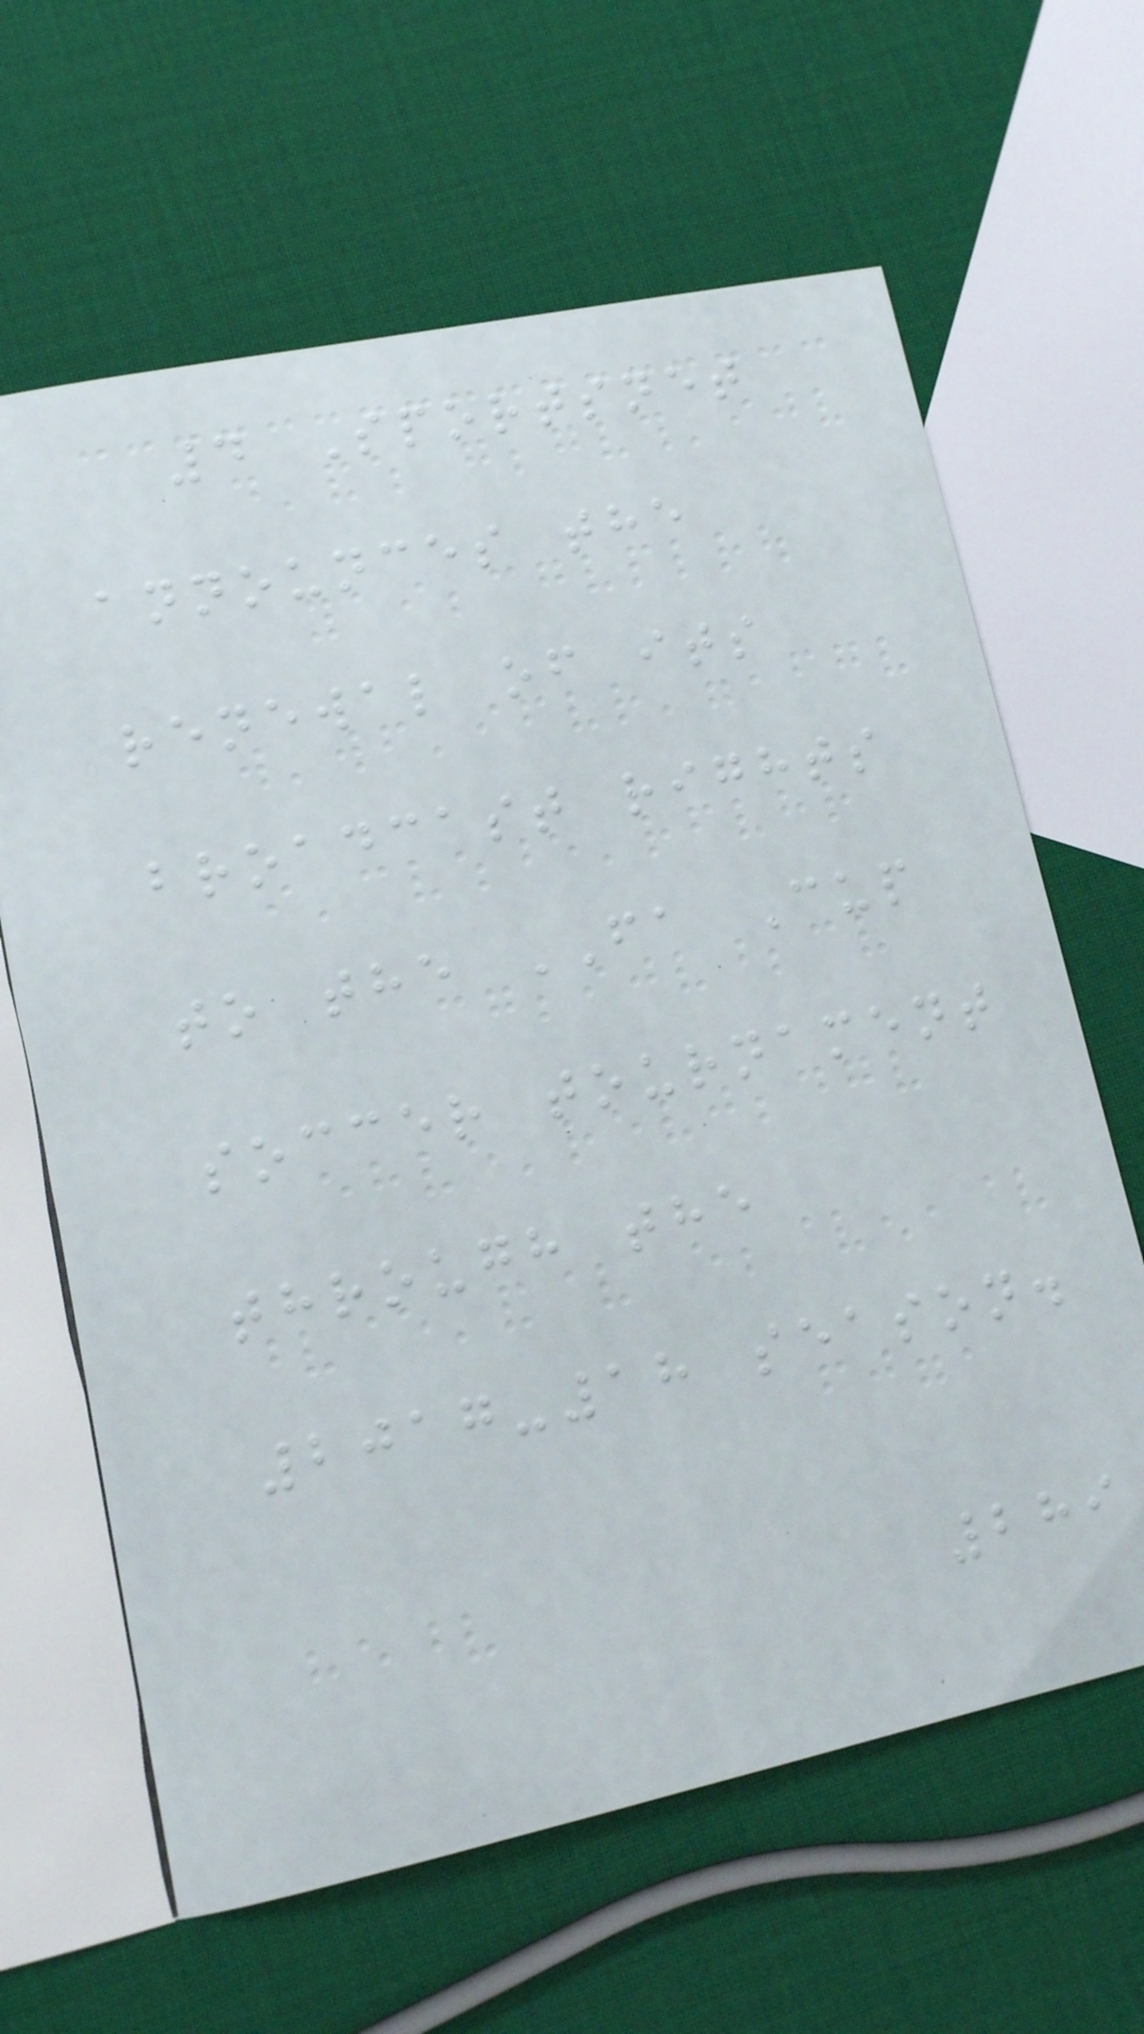4 Sportsnet
announces the
renewal of its
broadcast rights
to the FA Cup
soccer tournament
through the
2017-18 season.
289
